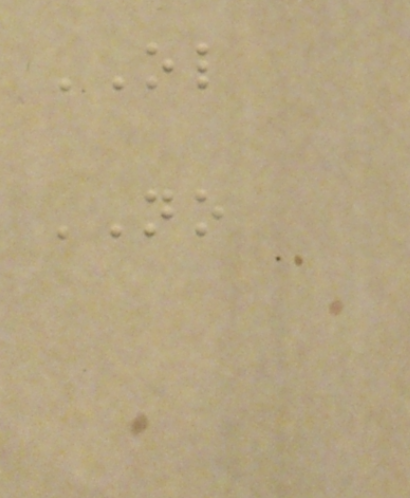OL
NO
